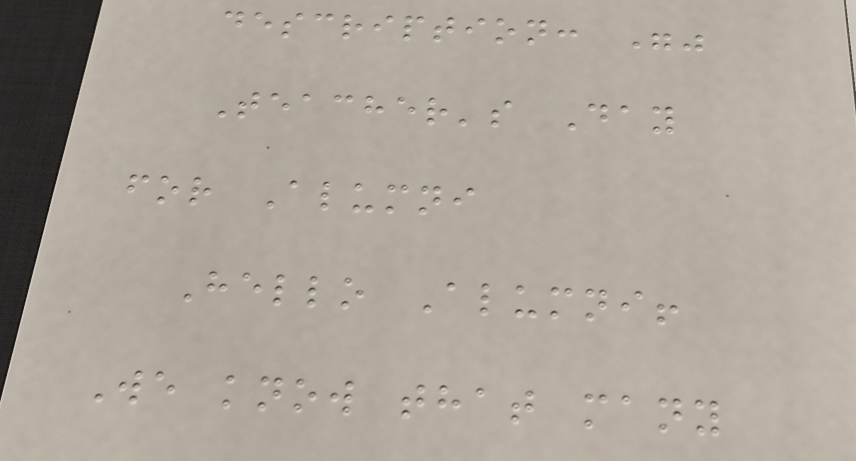description: ""
Teacher's Day
for Alumni
Hello Alumni!
We know that many
